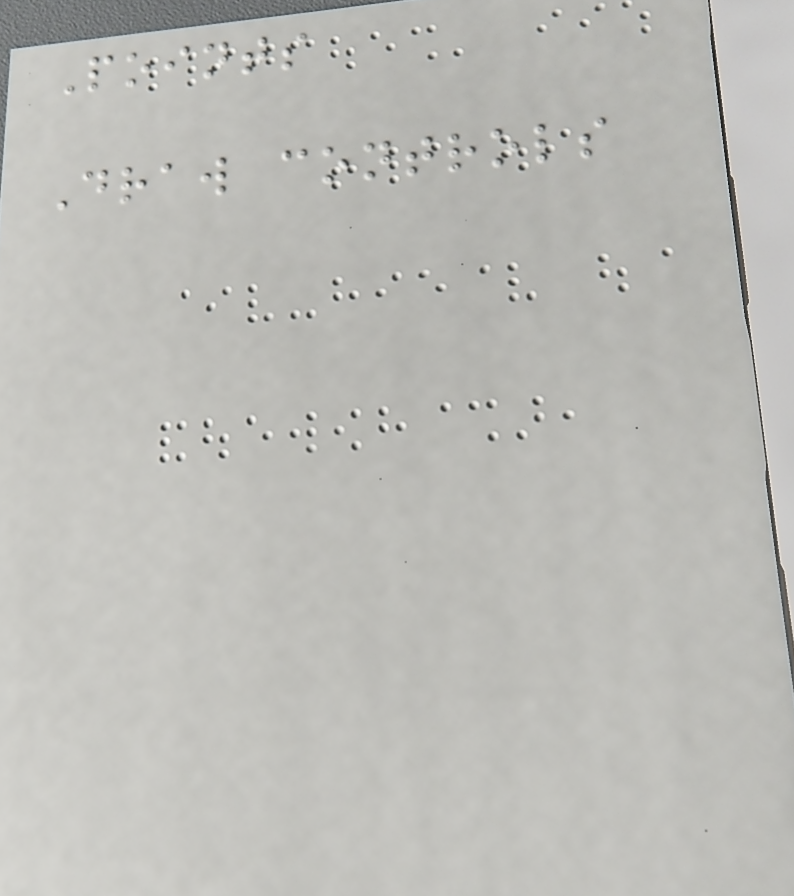Points
Draw controls
